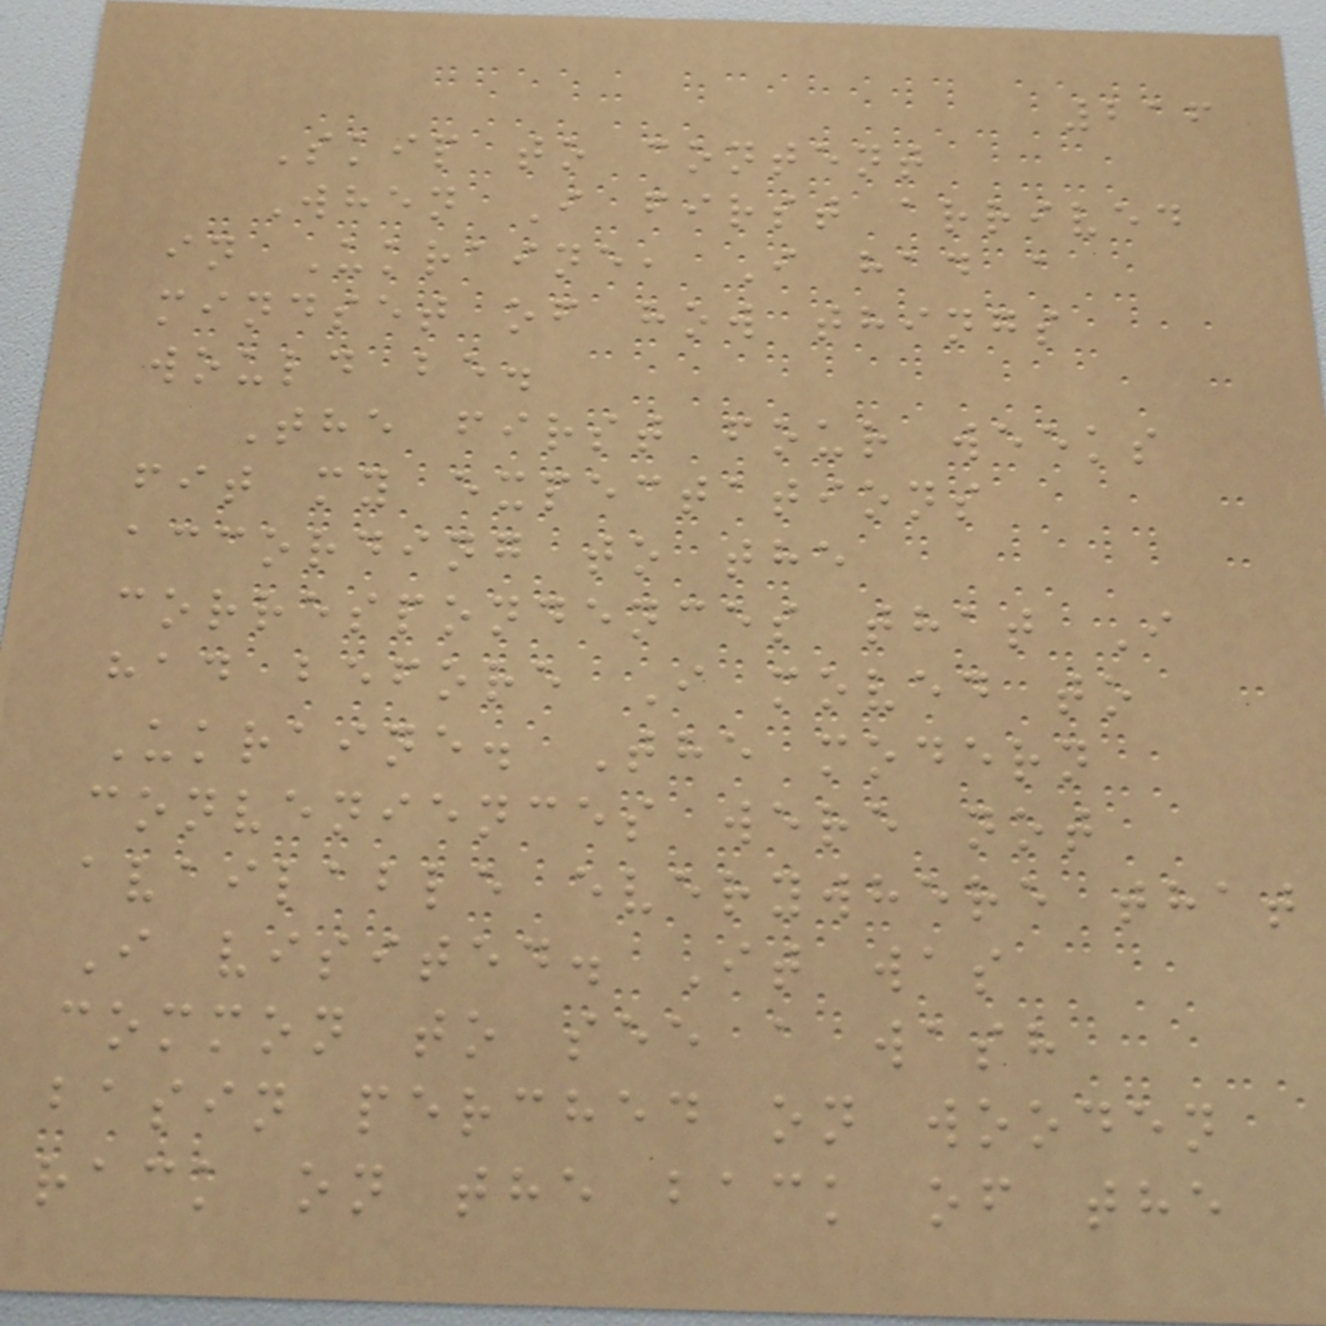216
Skip to content
When I first arrived
in Ukraine, I had a
mindset of how things
would be.
The first four weeks
fit my expectations
according to the
correspondences that I
had before I moved to
Ukraine. The modern
conveniences were not
available everywhere that
I visited. It was
common to see a wash
basin perched on wooden
rack on the back of the
